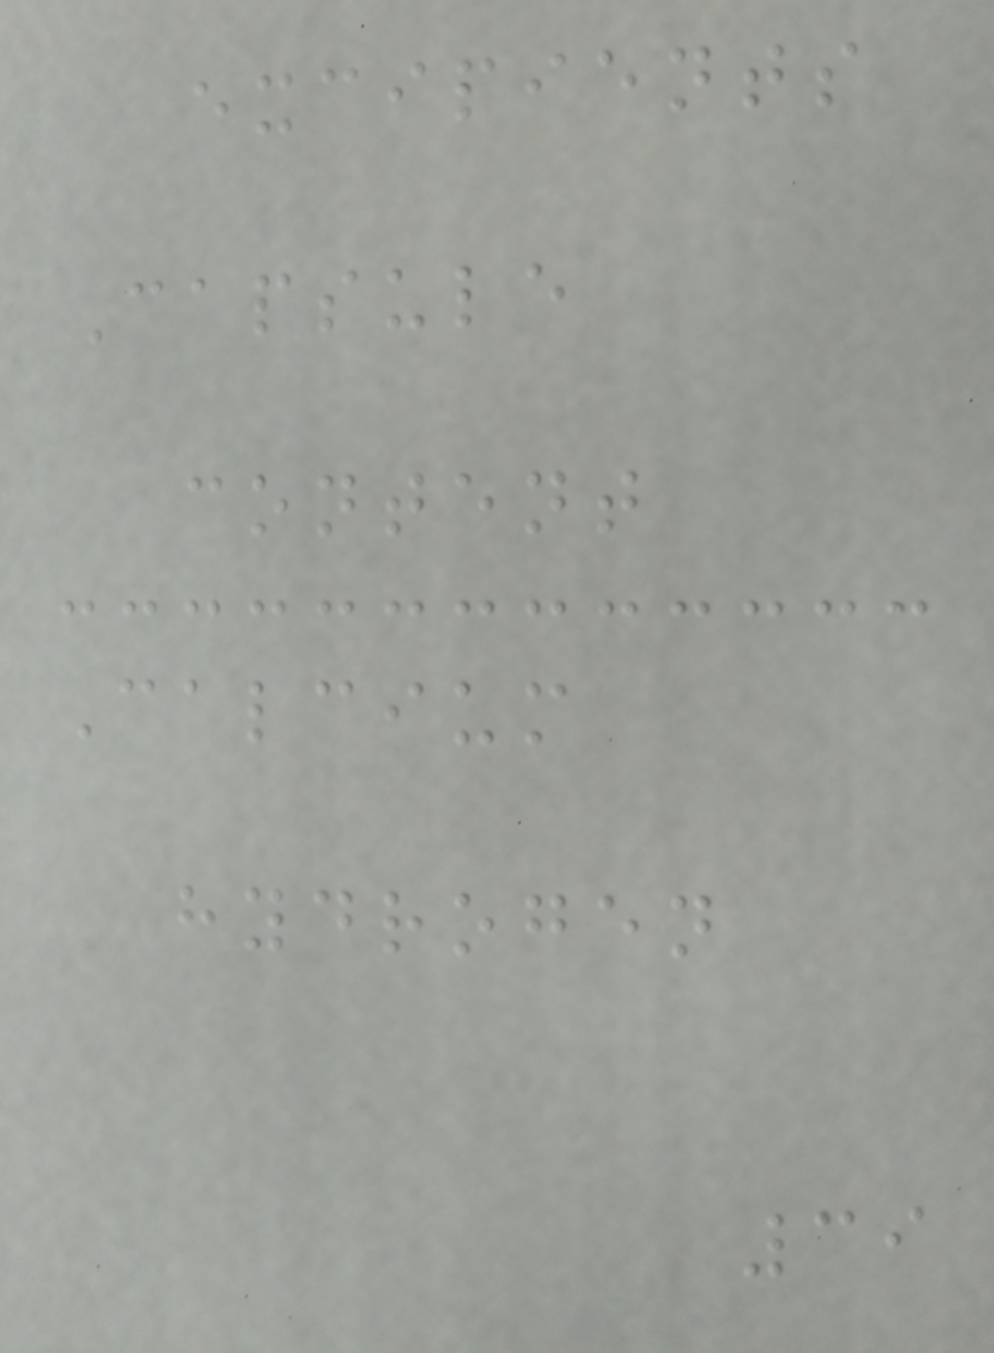excipients
Capsule
content
Calcium
hydrogen
39
